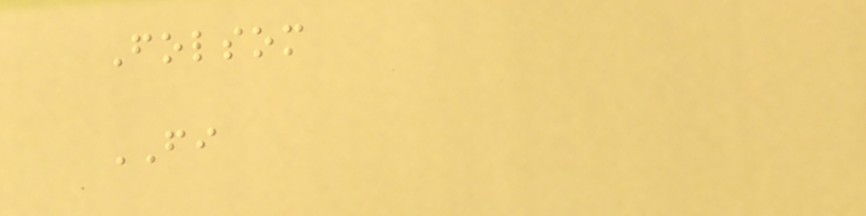Folsom
FI
